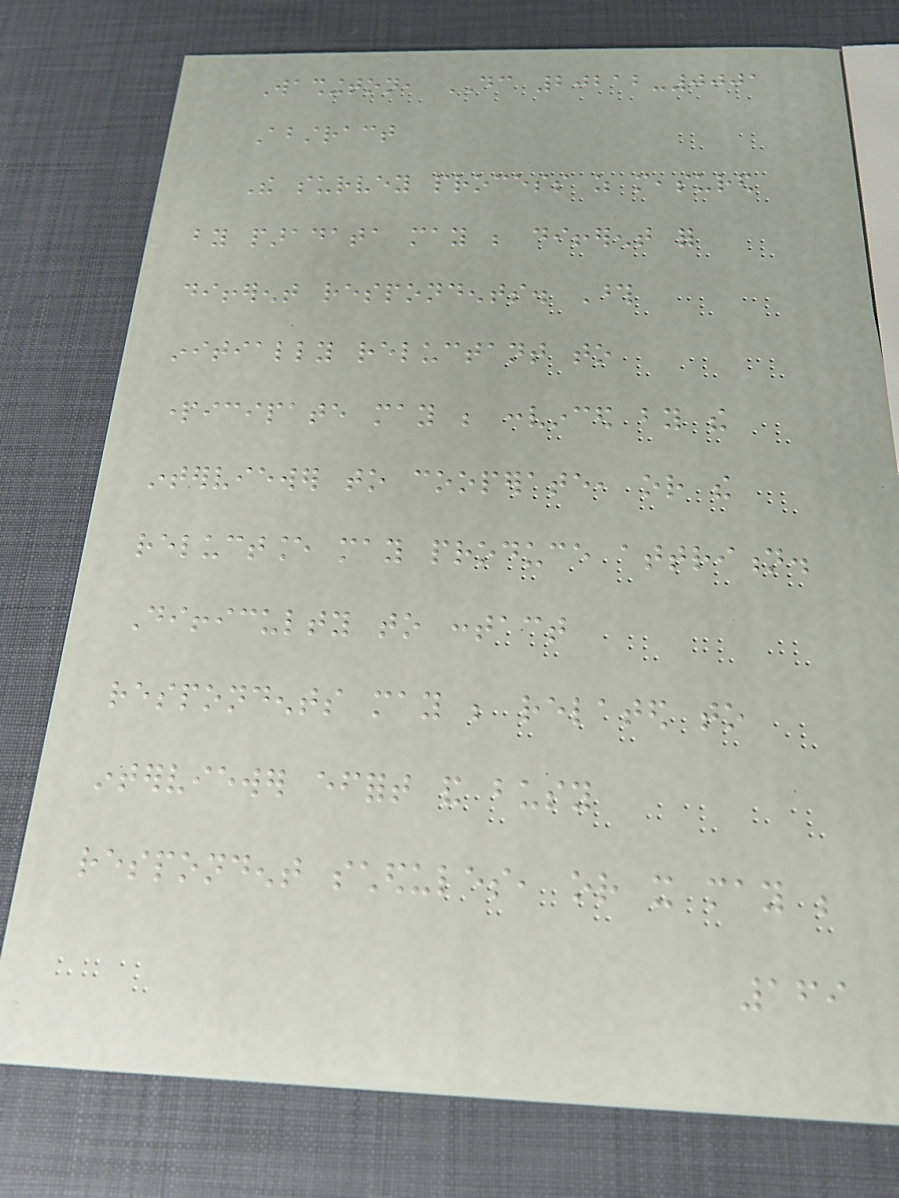Washington, DC 20212-0001
Abstract
The survey process as measured
by paradata may be different for
different respondents. Those
initially reluctant to
participate may be convinced by the
interviewer to cooperate, or the
reluctance may produce attrition.
Difficulty to contact
respondents may be related to
interviewer effort and busy
respondent schedules, or it may be
169
